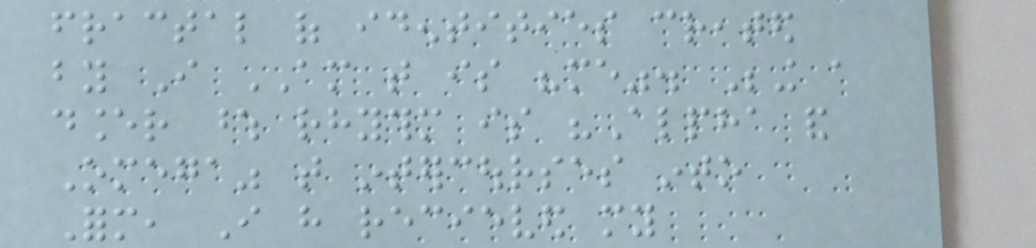fractal of identities created
by I AM that is "me". Being a
dancer whose rhythm is "Alpha and
Omega" that intercourses into
Form, I have recieved my
